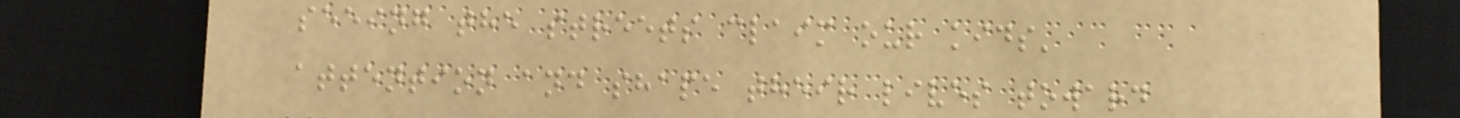seeing the streets claim our kids'
attention and shape their lives toward
